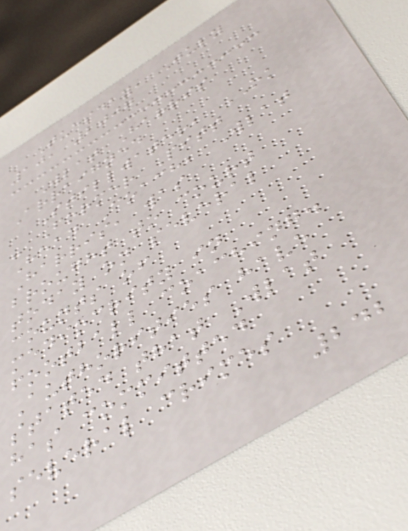Tuesday, July
10, 2007
Wlat Harris
Arraigned
Stillwater, OK
- Former Pitt
Head Coach, Wlat
Harris, was
brought to court
today on several
counts of
mediocrity in
football coaching.
Authorities have
stated that Wlat
has committed
several crimes
242
